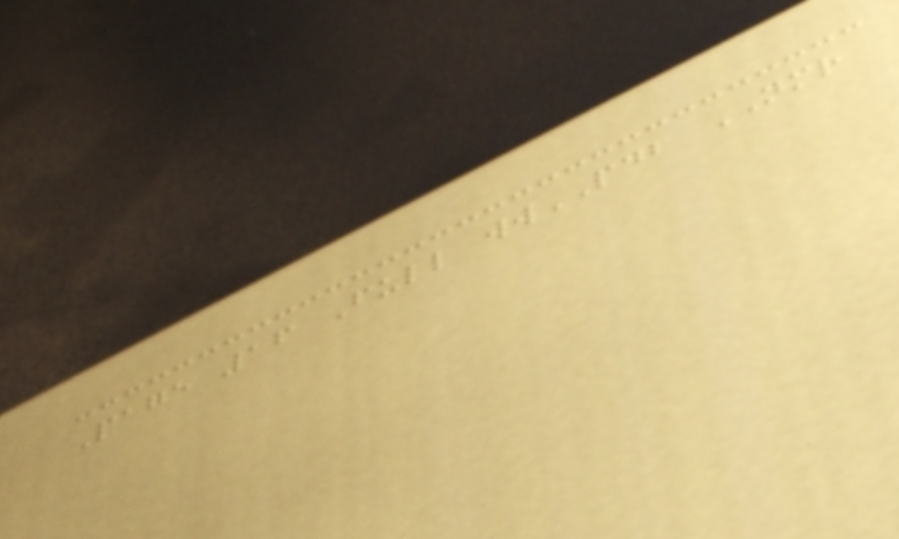Page 16 Full wwPDB NMR
